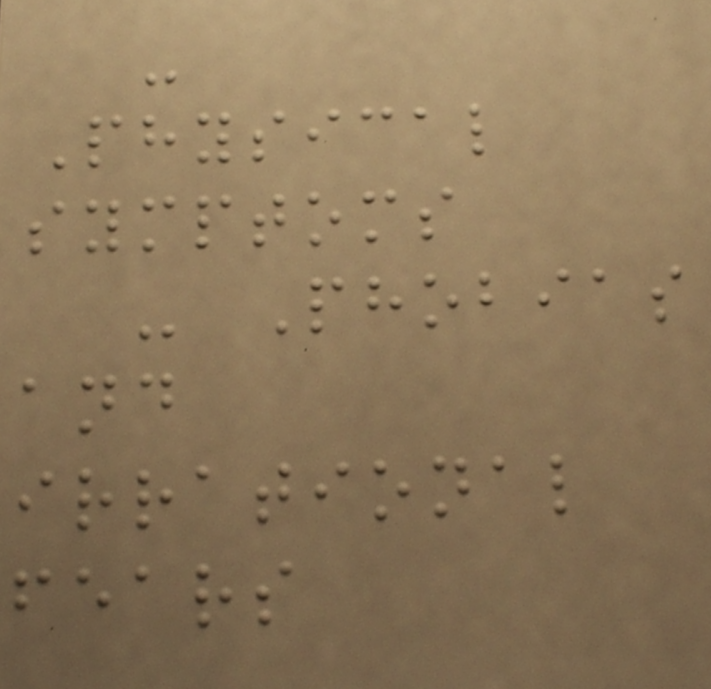-
Physical
symptoms
- Phobias
and
irrational
fears
